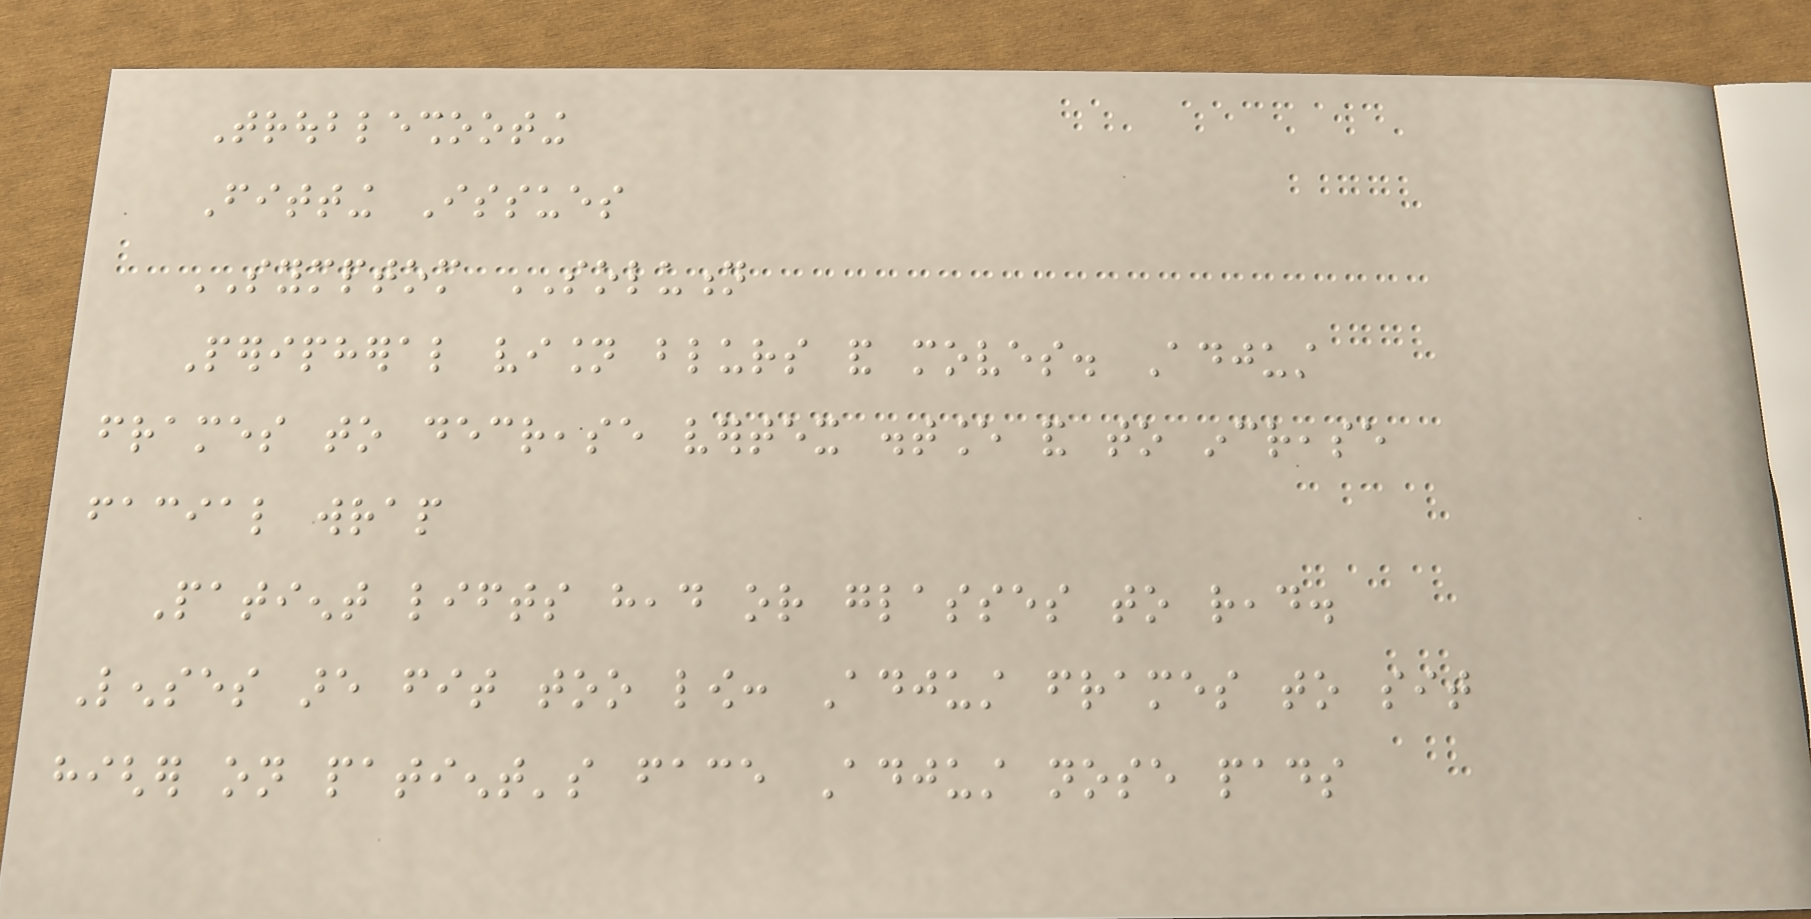Troubleshooting
Fitting Issues
SYMPTOM SOLUTION
Peripheral vision blurs and moves. Adjust
frames to decrease vertex distance and to increase
facial wrap
Patient lifts head or glasses to read.
Lenses are fit too low: Adjust frames to sit
higher on patient's face Adjust nose pads
